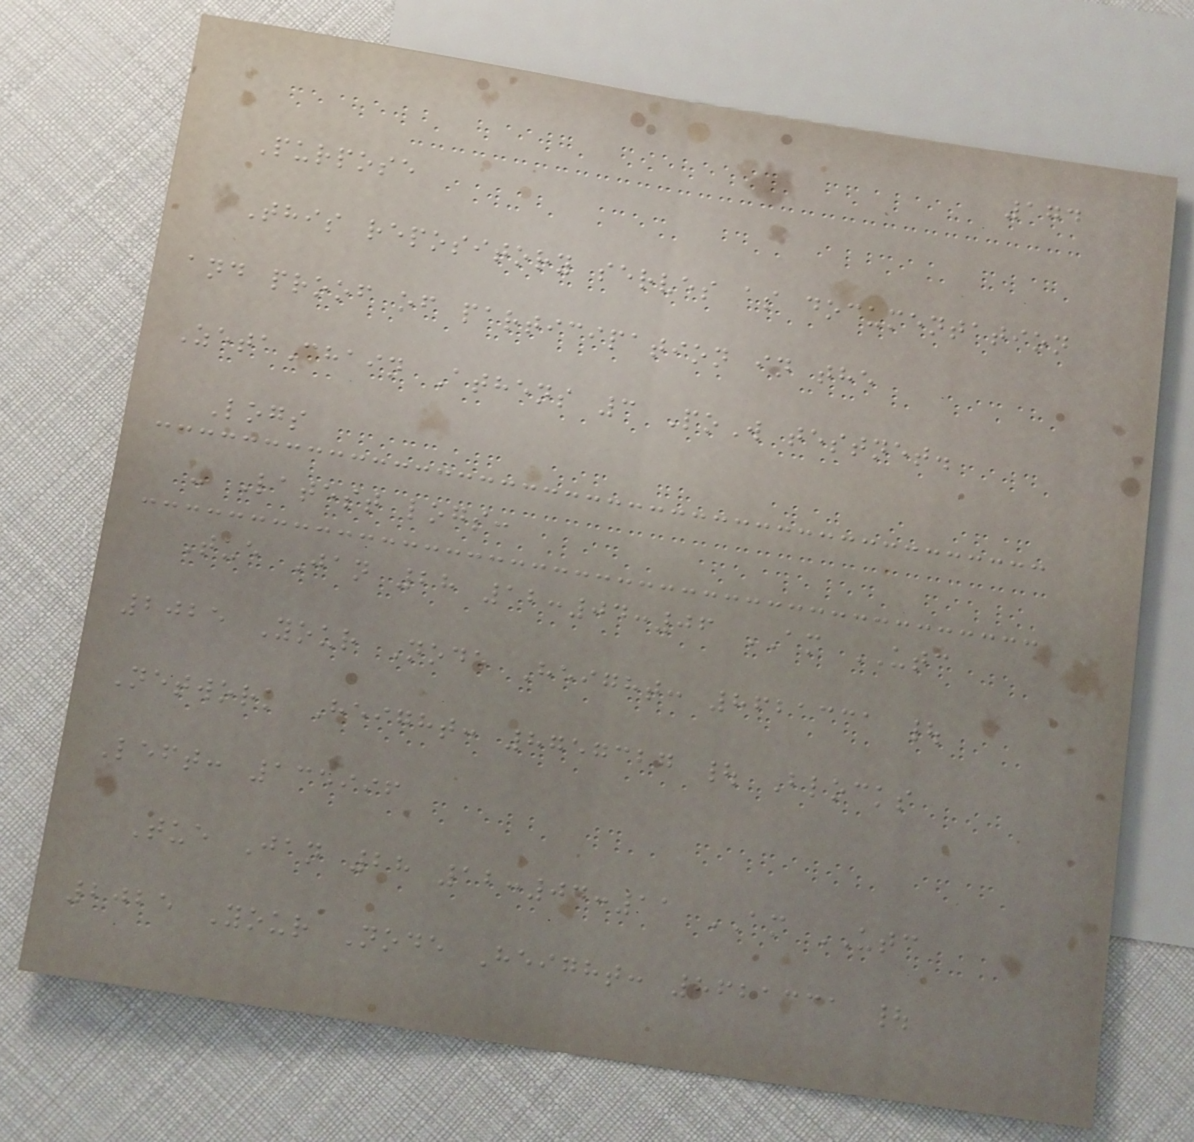174
Purpose
This repository serves as documentation
and proof of participation in the
ZetaChain Athens 3 PoW testnet.
Logs
- Latest logs:
Tue Jan 28 12:04:06 AM UTC
2025 Your Node Height: 8621331 |
Network Height: 8757327 | Blocks
Left: 135996
Tue Jan 28 12:04:11 AM UTC
2025 Your Node Height: 8621331 |
